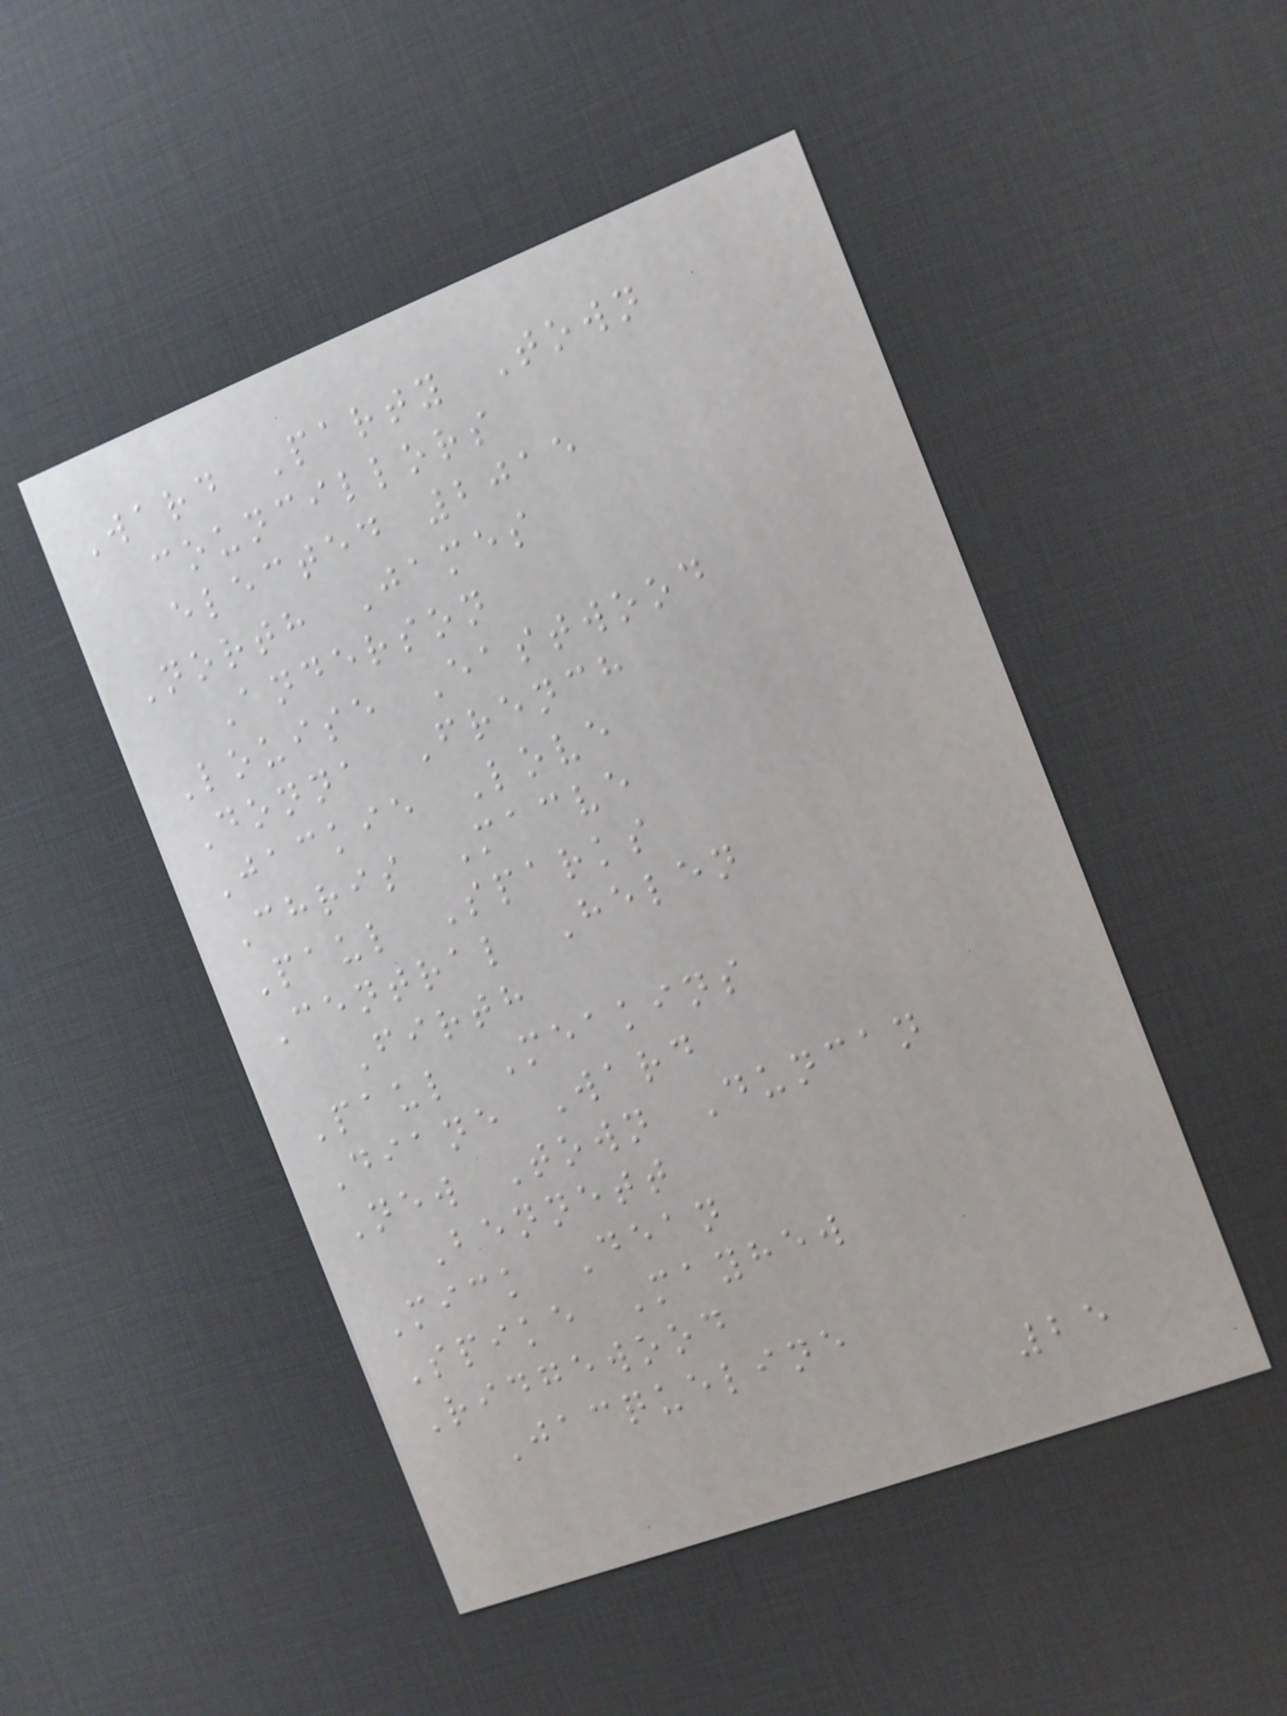Ward Party Town
councillors
elected 2015
North James
Anderson
Louise Eastwood
Donna French
Jackie Love
Chris Macve
Paul Sparks
Central Helen
Firth
Paul Meakins
Diane Ward
New Town Duncan
Bennett
Mick Dean
Spike Mayhew
Ridgewood
Jacqueline
25
